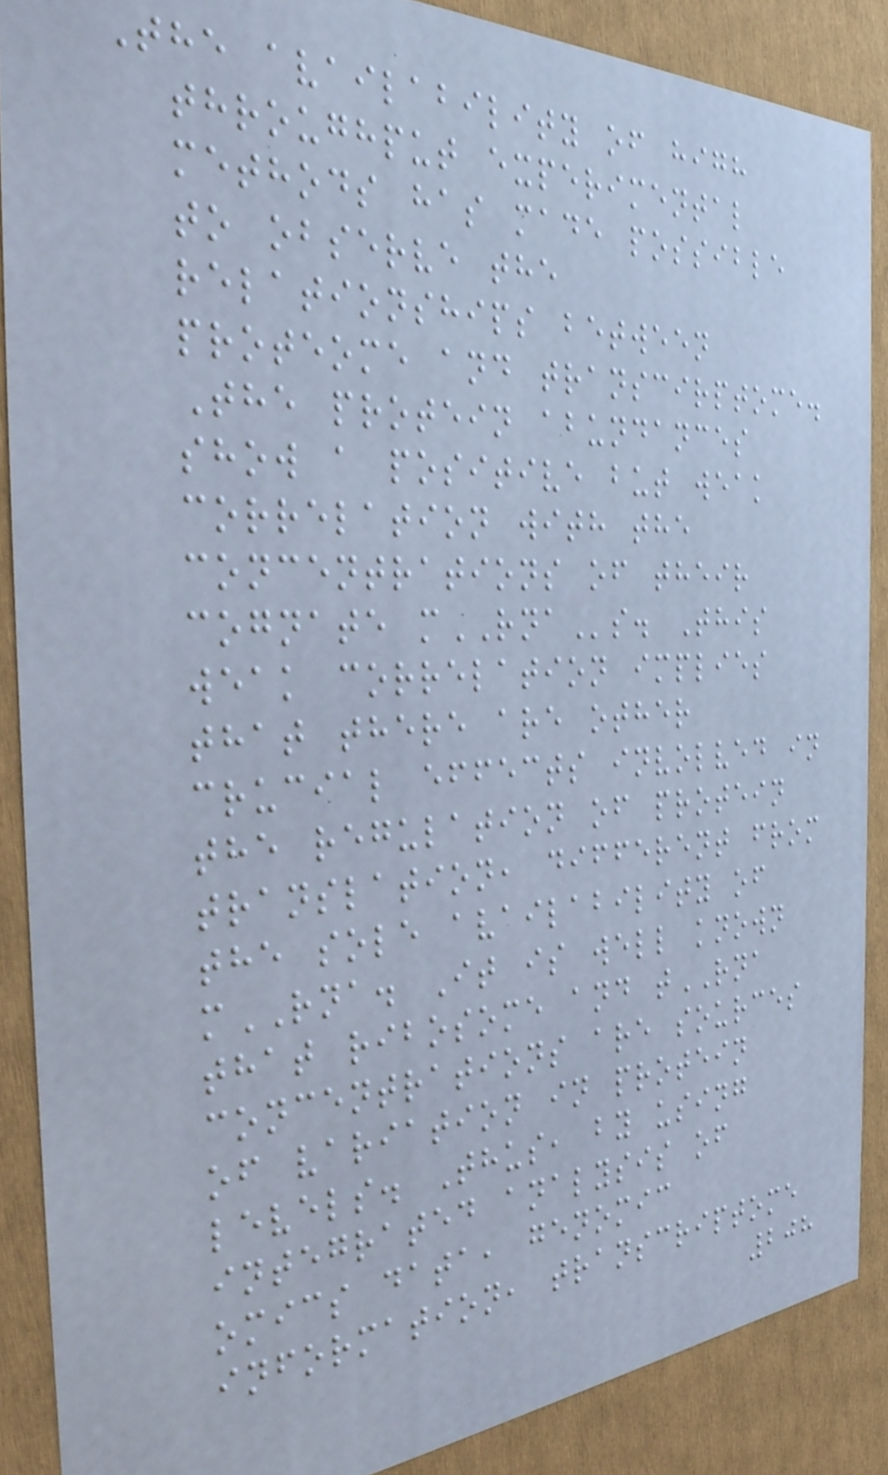The availability of high
throughput experimental
methods has made possible
to observe the
relationships between
proteome and transcirptome.
The protein abundances
show a positive but weak
correlation with the
concentrations of their
cognate mRNAs. This
weak correlation implies
that there are other
crucial effects involved in
the regulation of protein
translation, different from
the sole availability of
mRNA. It is well known
that ribosome and tRNA
concentrations are sources
of variation in protein
levels. Thus, by using
integrated analysis of
omics data, genomic
information, transcriptome
208
